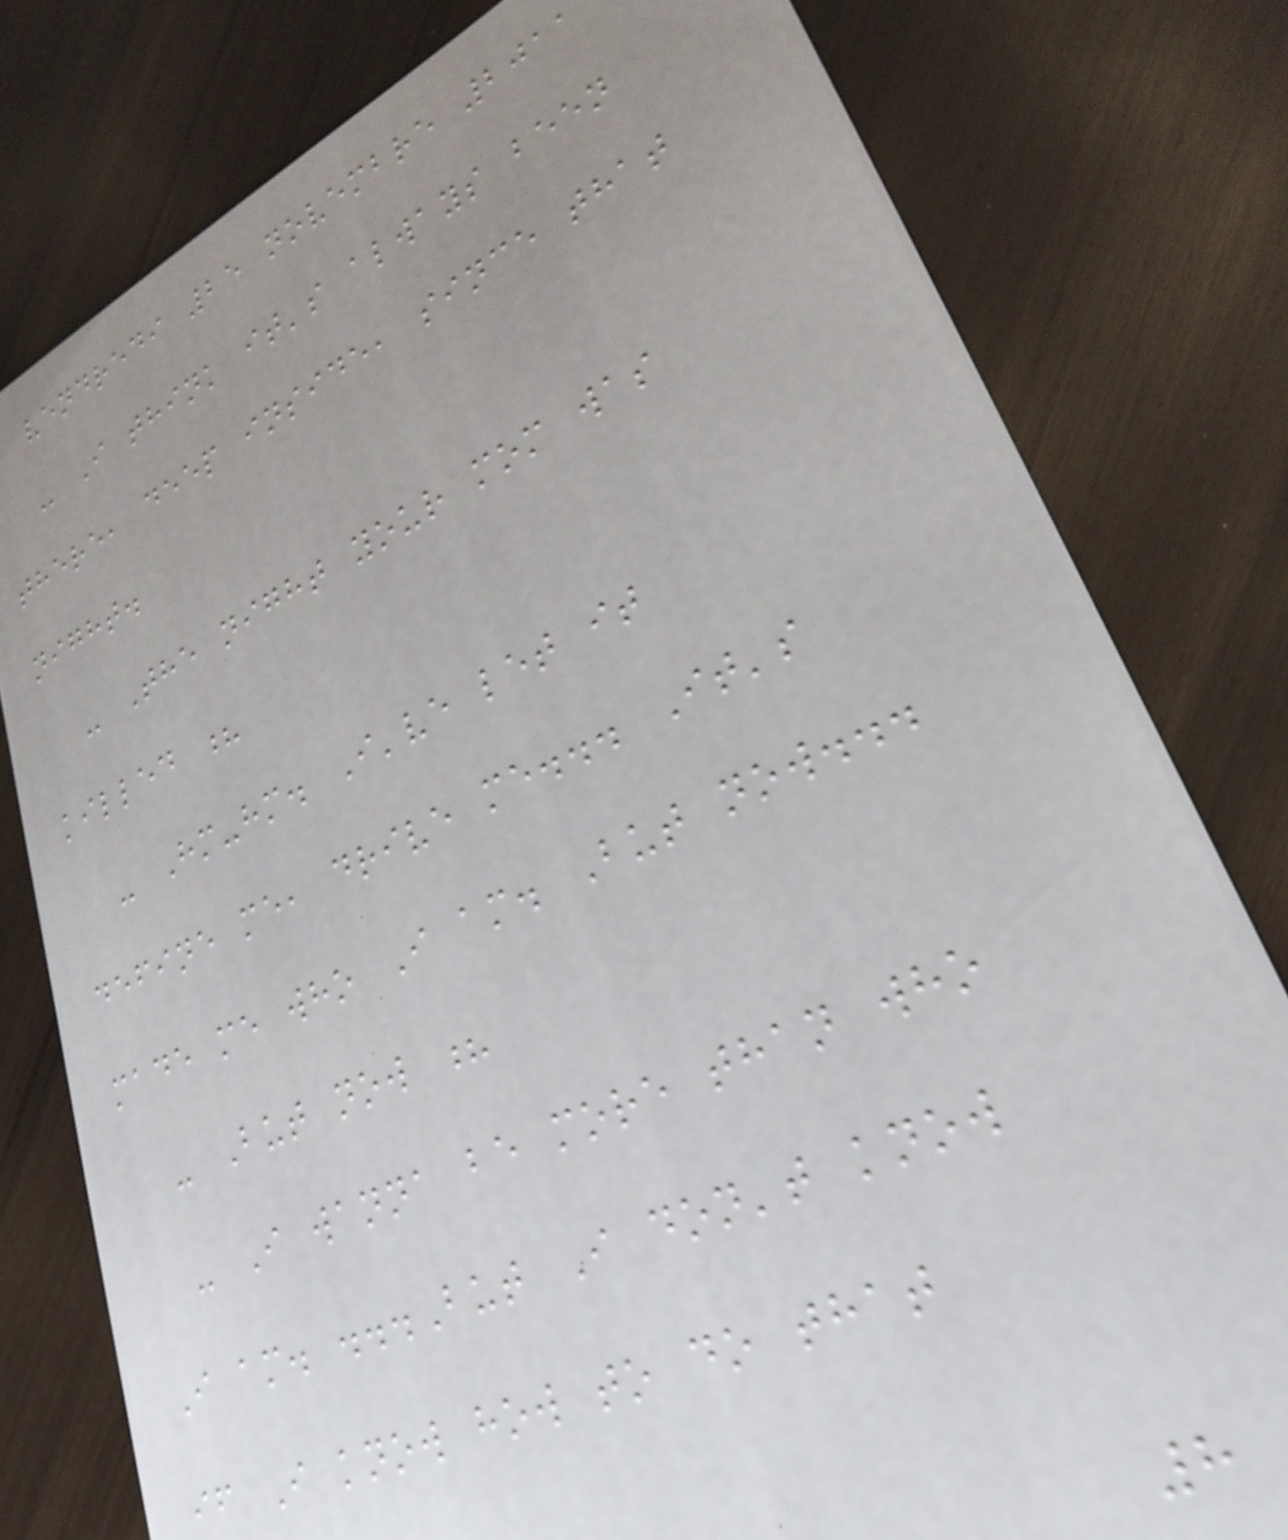vendredi 25 novembre 2011
- I think it's always been
there, deep inside, since that
night.
- The night your mom was
killed ?
- Hm-hm. I've let it
define me, drive me... It's
made me who I am. But now...
- But now ?
- I wanna be more than who
I am. ...But I don't know
if I know how to do that
8
